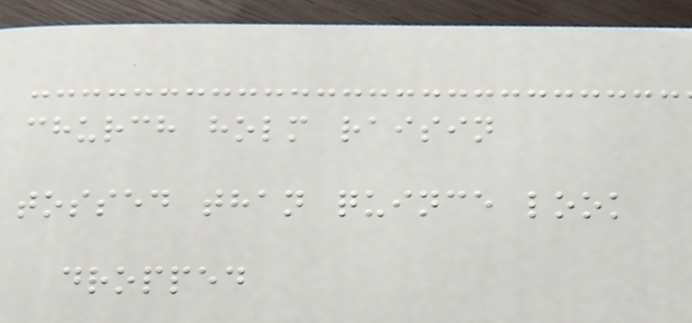church holm raisin
tossed than quince look
dropped
